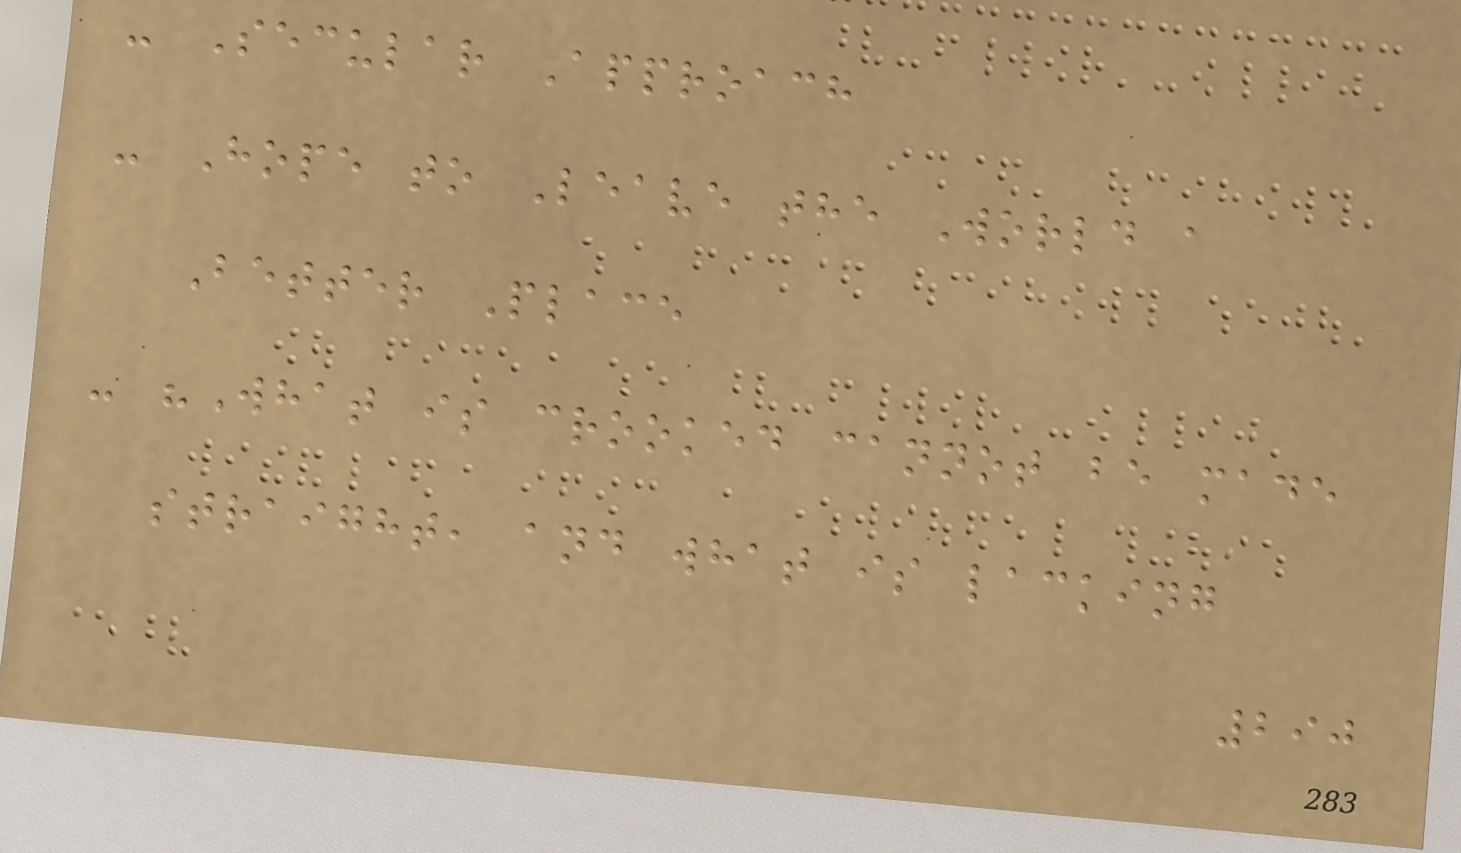- Secular Approach
- Hope to Leave the World a
Better Place
- "What is crooked cannot be made
straight, and what is lacking
290
